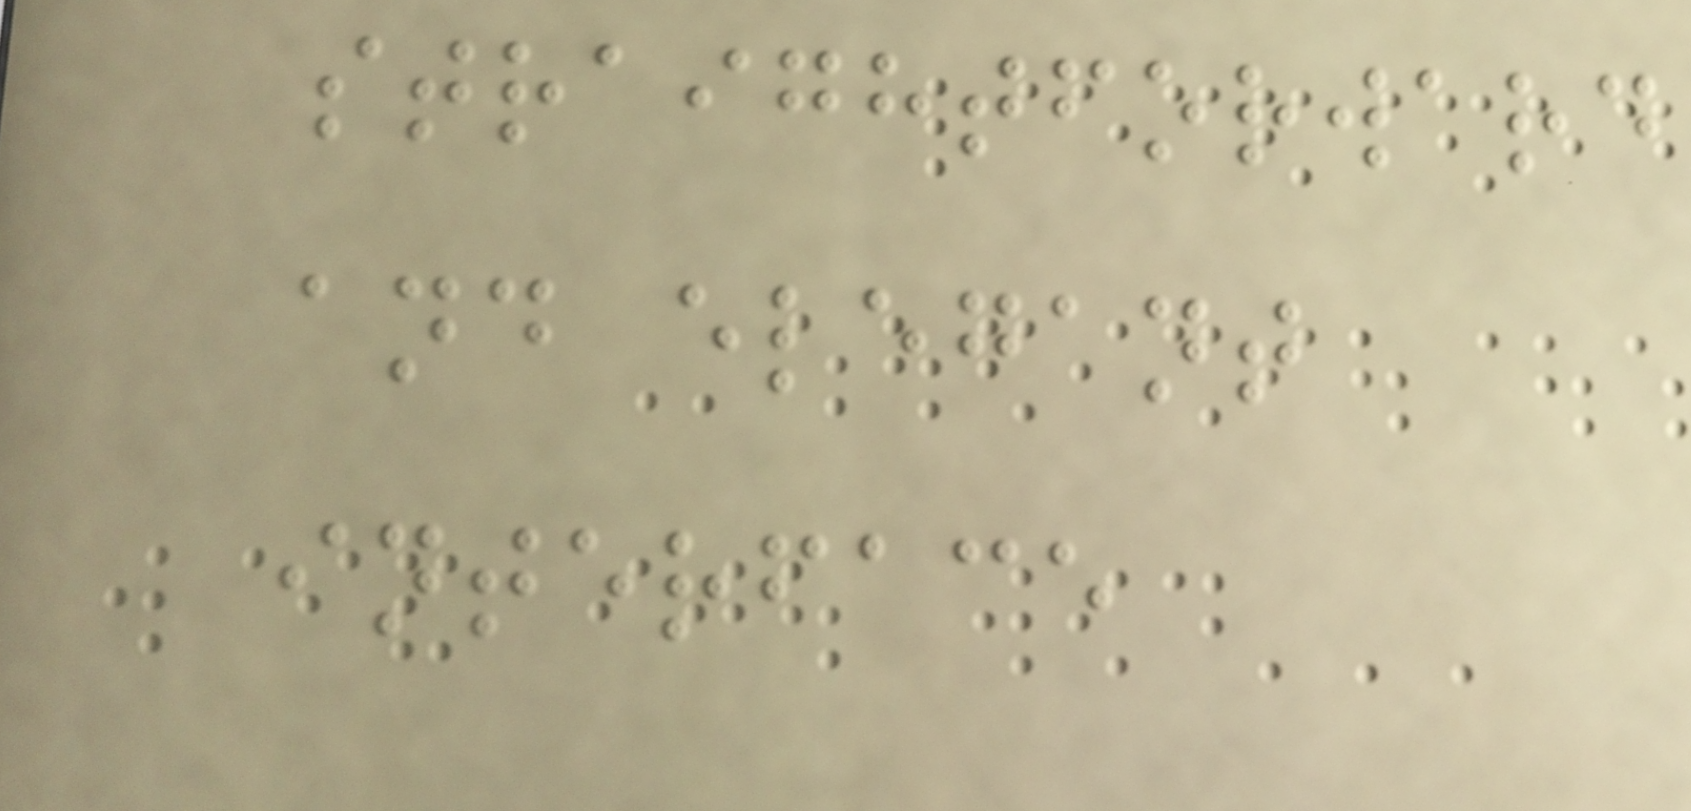straightforward
and elegant
interface
